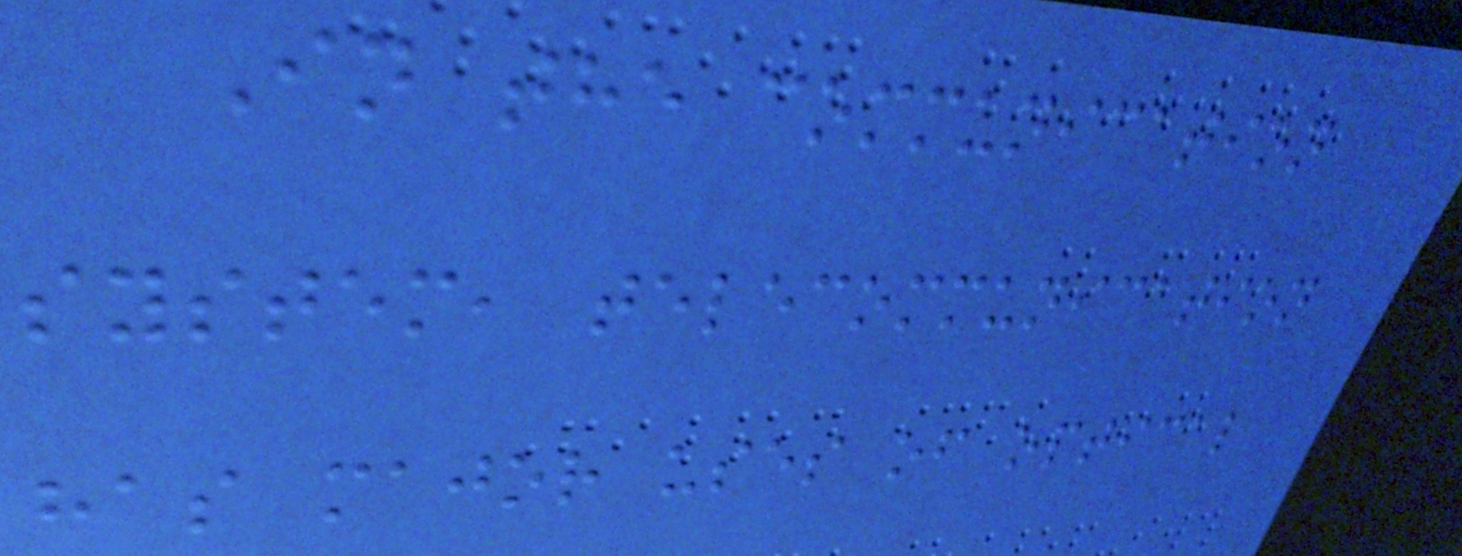In the communication
system, telecommunication
has major uses of optical
